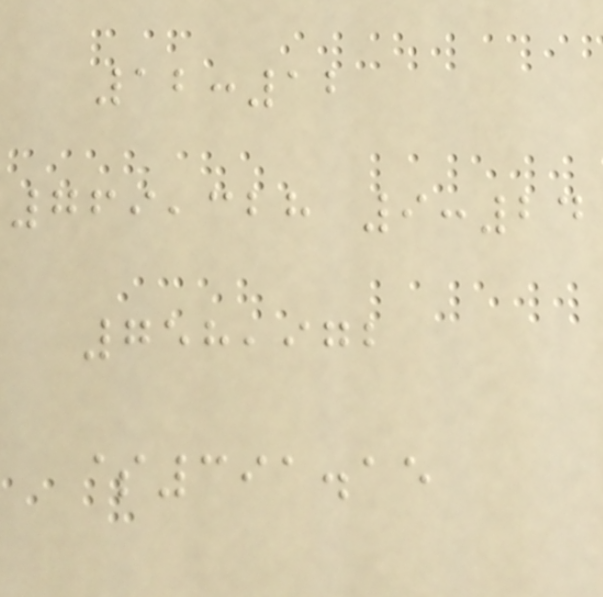12:12
769,328 9:24
758,972
$391.15
